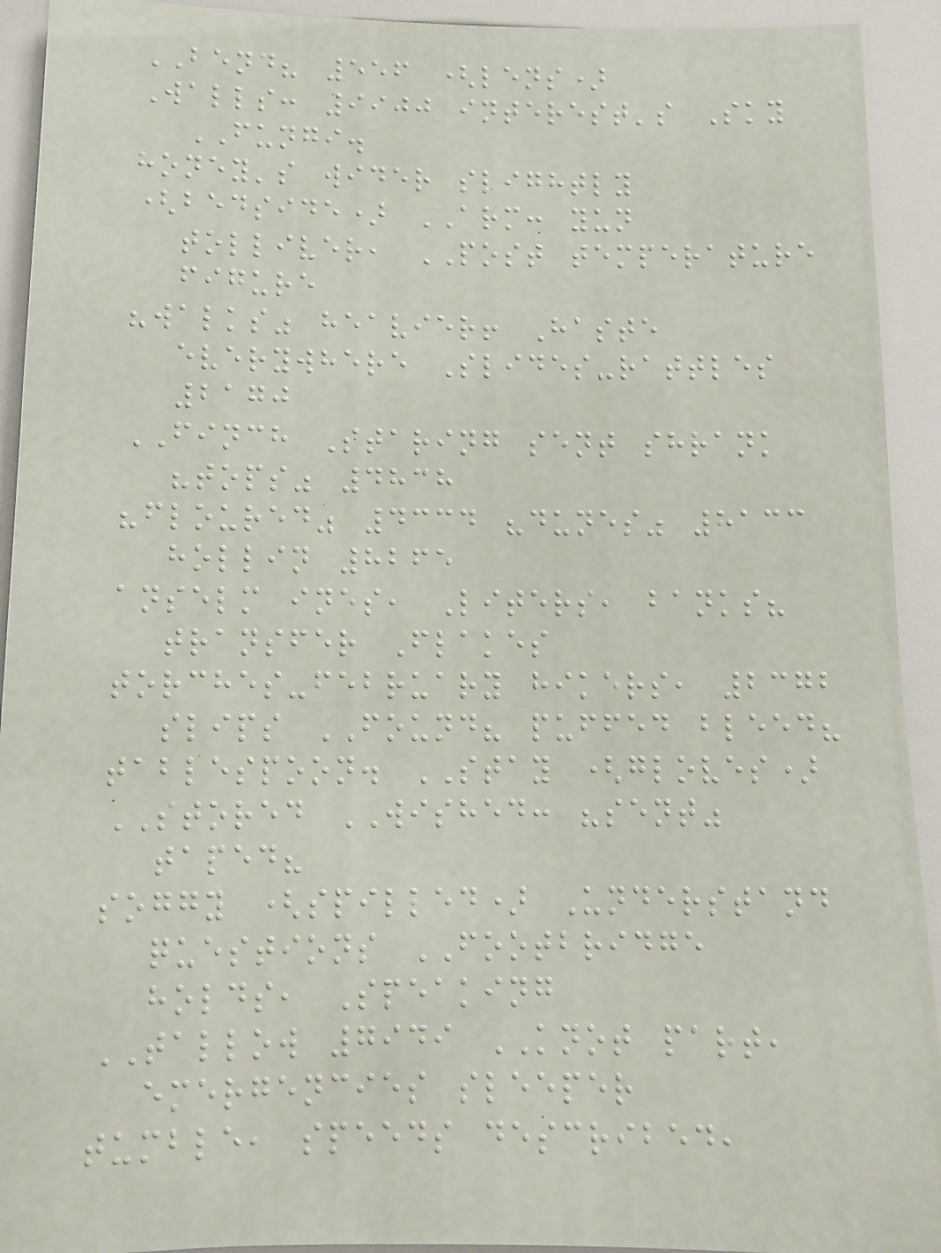BEND? 556 (lens)
Walls: 9900 interest's Sky
FUNGI.
honey's wider slightly
(bedside) ARM: yun
tolliver, POST temperature
figure
"walks" heavier! Haste
everywhere Slides-rattles
2170
FINCH Staring sent shrank
"tops" 4838
"floured" 4334 "dunes" 8133
hollin 8265
anselm ines, Liters, banks?
transfer Flakes
torches-february hikers, 2372
slips FOUND? puffed bleed?
tablespoon. STAY (gloves)
STORED WISHED: "sent"
taped?
soggy (spilled) Understand
questions FOOTBRIDGE
holds, Speaking
TALLOW 7949 KNOT part,
emergencies sleeper
tumble, speeds described,
